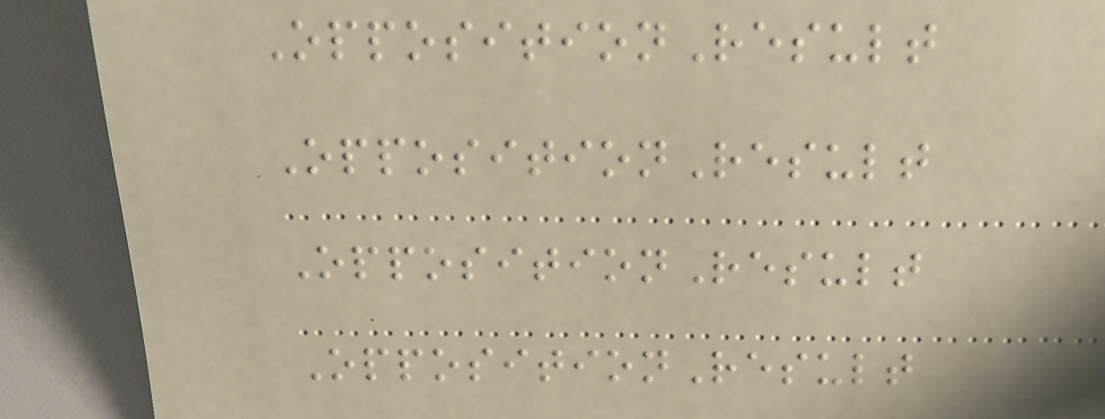OppositionResult
OppositionResult
OppositionResult
OppositionResult
